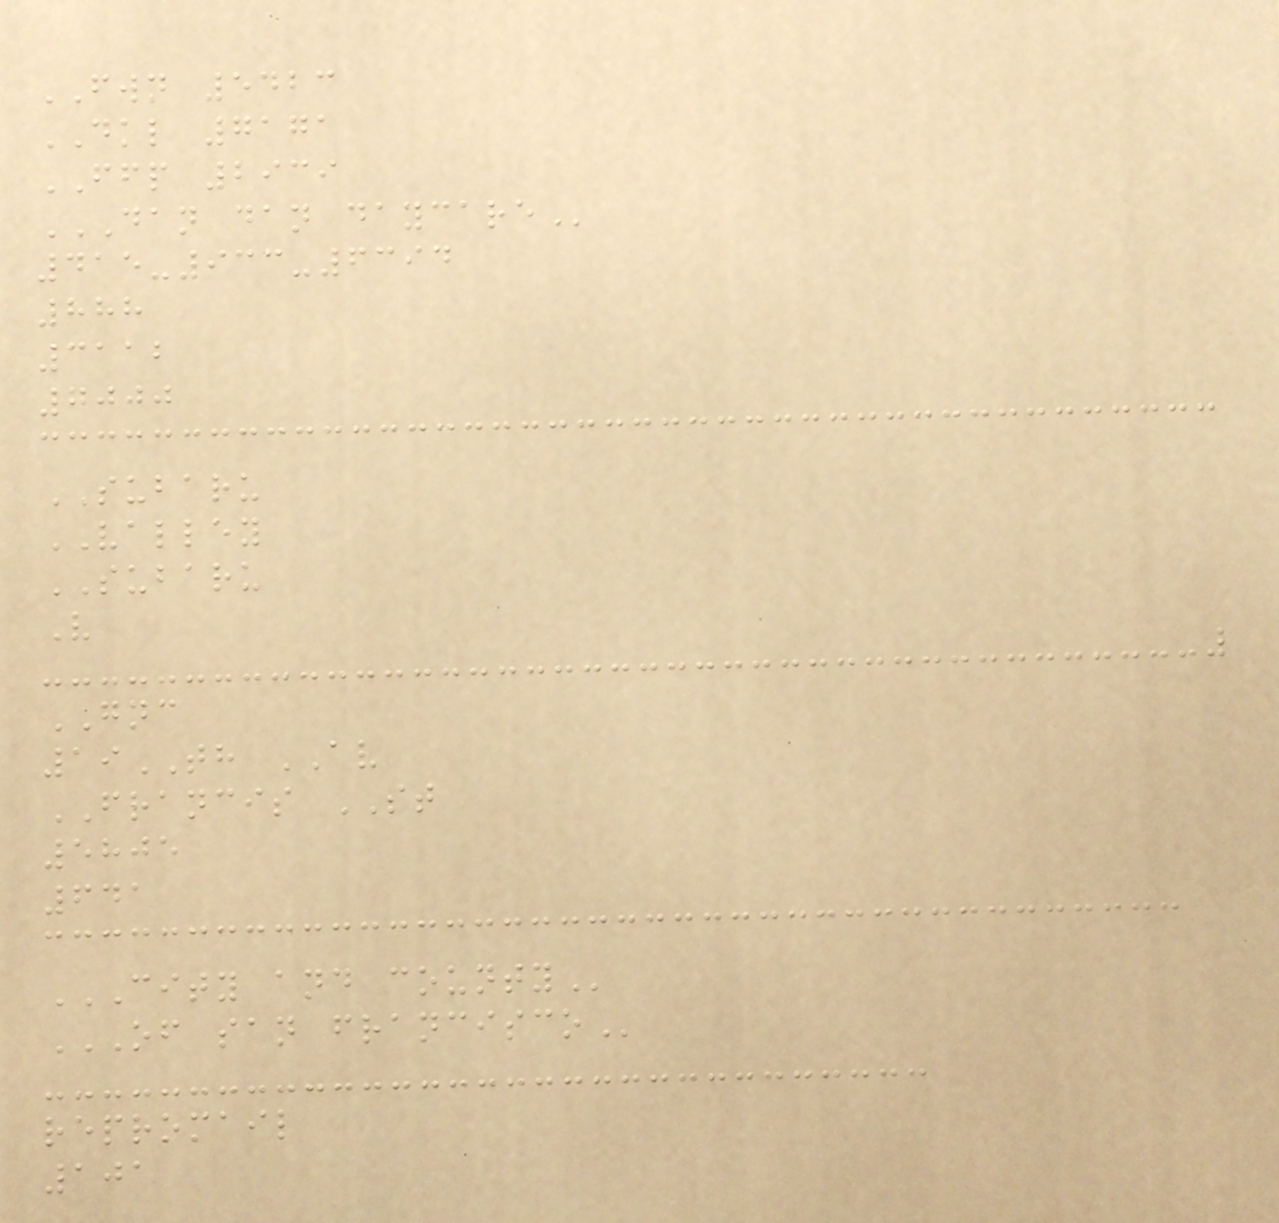FWN 5423
DKL 7171
FFP 2939
DAN DAN DAYCARE
415-933-6394
888
3112
7000
SUBARU
VALLEY
SUBARU
V
GNC
19TH AV
FRANCIS ST
5805
641
CITY AND COUNTY
OF SAN FRANCISCO
repromail
101
